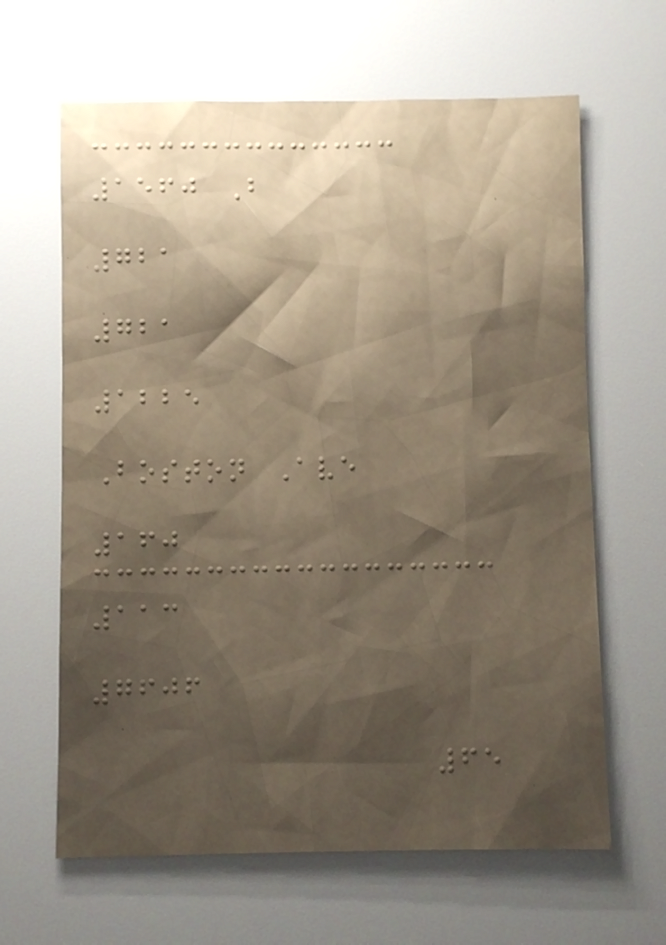1560 B
721
721
1225
Boston Ave
160
113
7606
65
